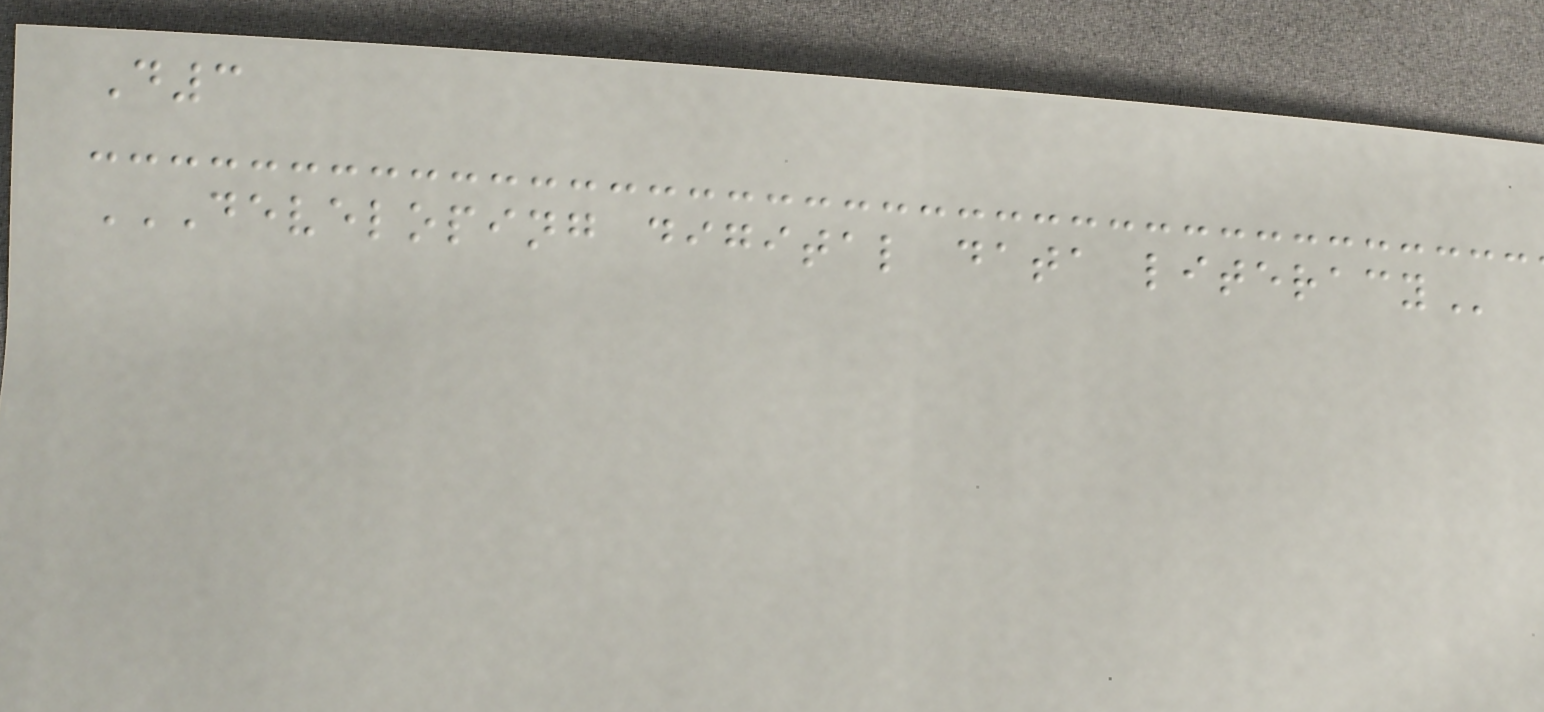D3
DEVELOPING DIGITAL DATA LITERACY
